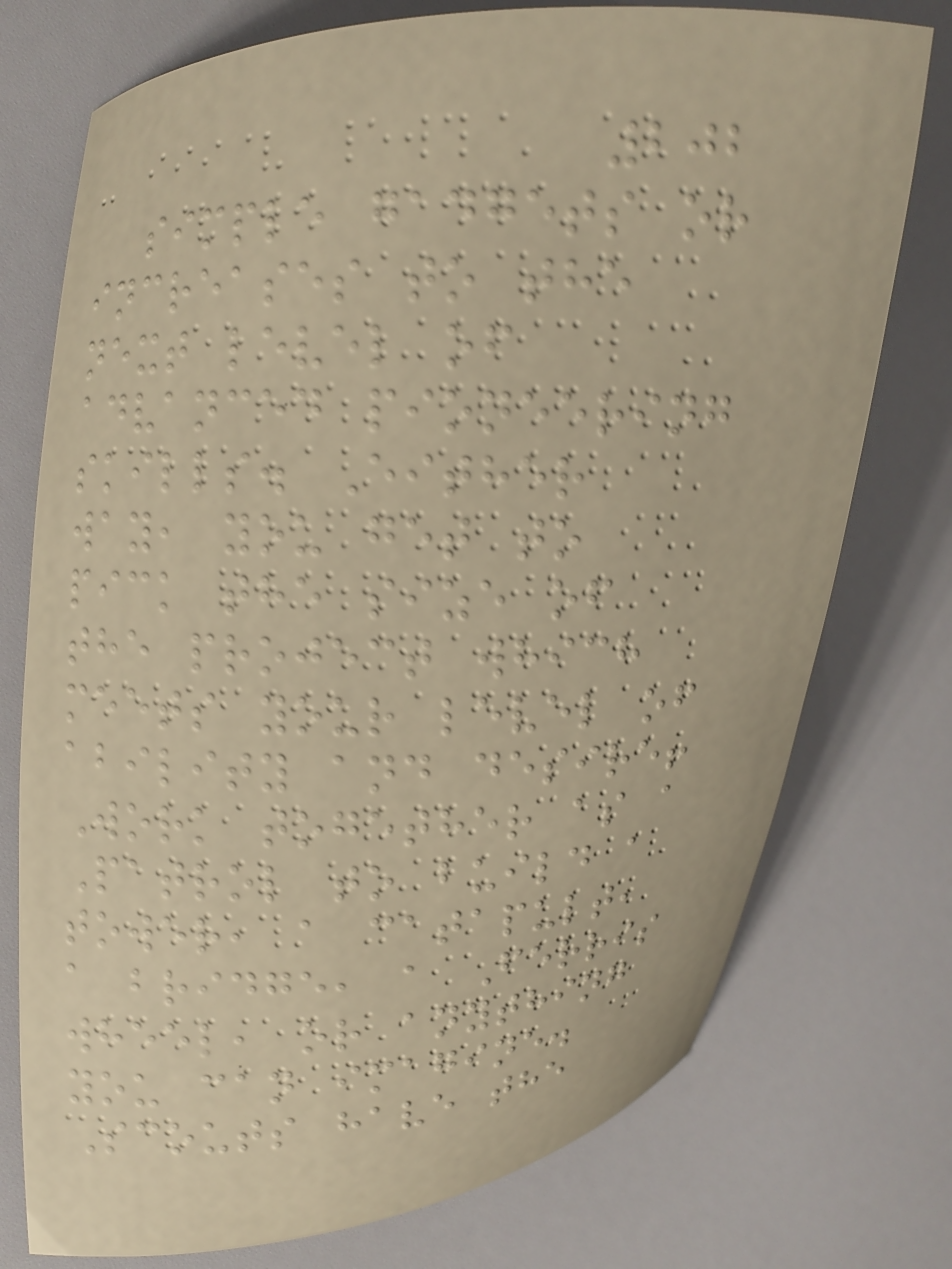202
simple gadgets or
increases to the
next level of
advanced pioneering
skills. Either
way, you get to
pick the size of
the project which
meets your level of
ability and desire!
Work together as a
Patrol to build a
tower, a catapult,
a bridge, a Ferris
wheel, or anything
you can imagine.
Scouts have the
